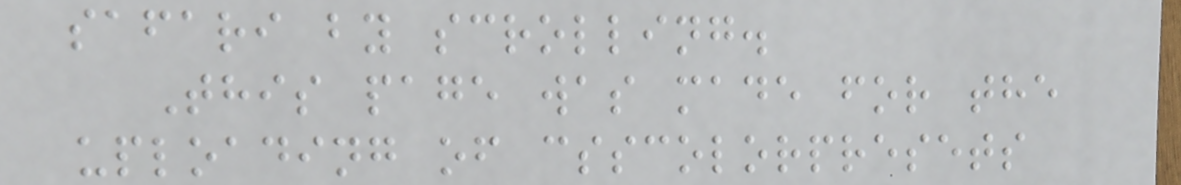safari by scrolling.
This page was made for the
uploading of csscolorpresets
